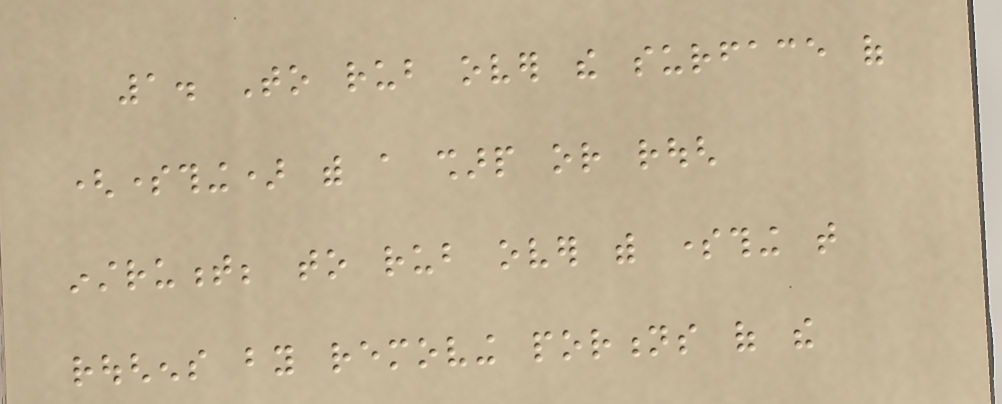1. To rub over the surface of
(something) with a sharp or rough
instrument; to rub over with something that
roughens by removing portions of the
